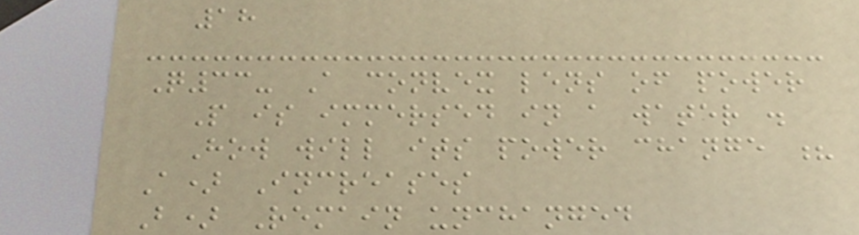18
Q33- A convex lens of power
P is immersed in a water .
How will its power change ?
A) Increases
B) Remain unchanged
